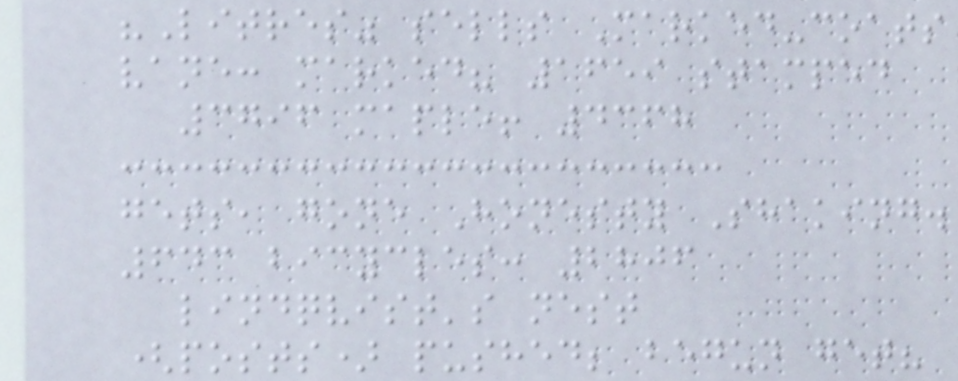"Litres" sells Marked-coats
vane: marked? 1659 stamped
3796 maple! 4368
gets, gone Honesty Shaking.
643 bicycles: 2806
lindqvist's nest
(posts) pushed; begun get?
